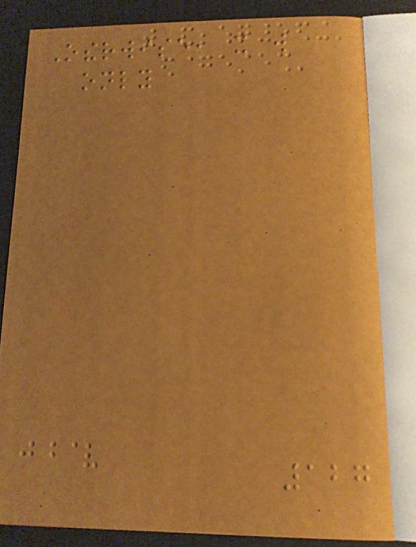Otherwise, it will
only
127
